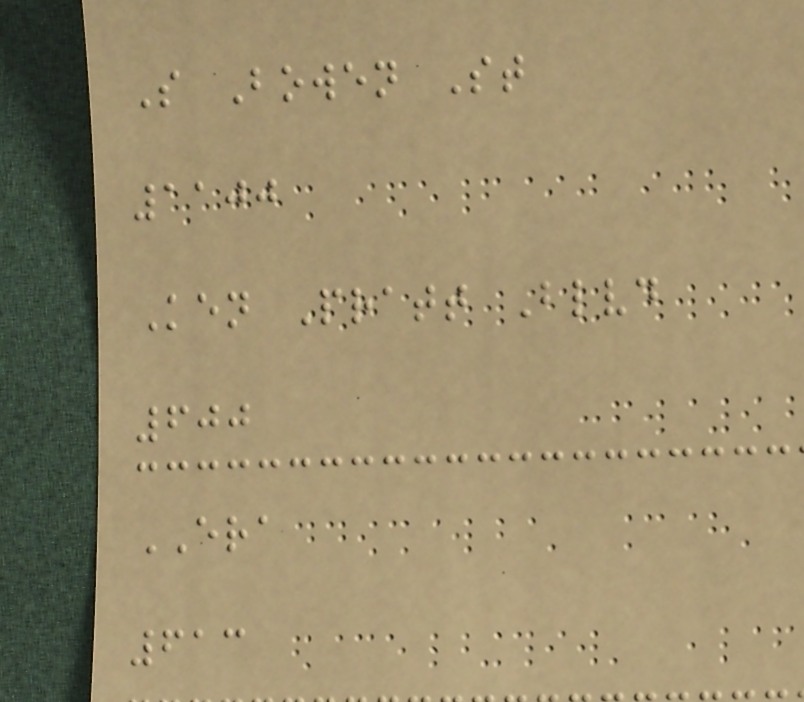S Bowen St
1100
Ken Pratt Blvd
600
ERA
613
